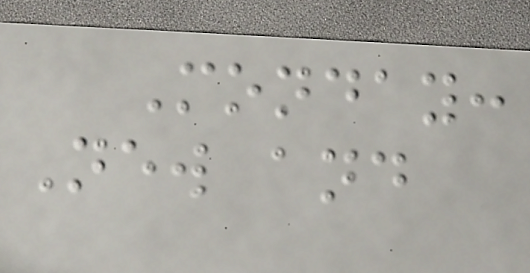Monday:
New and
